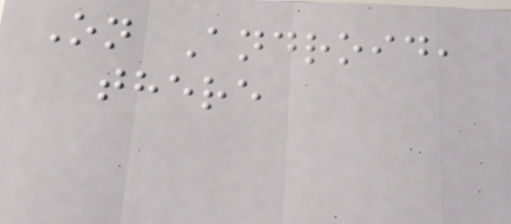On Android,
there
